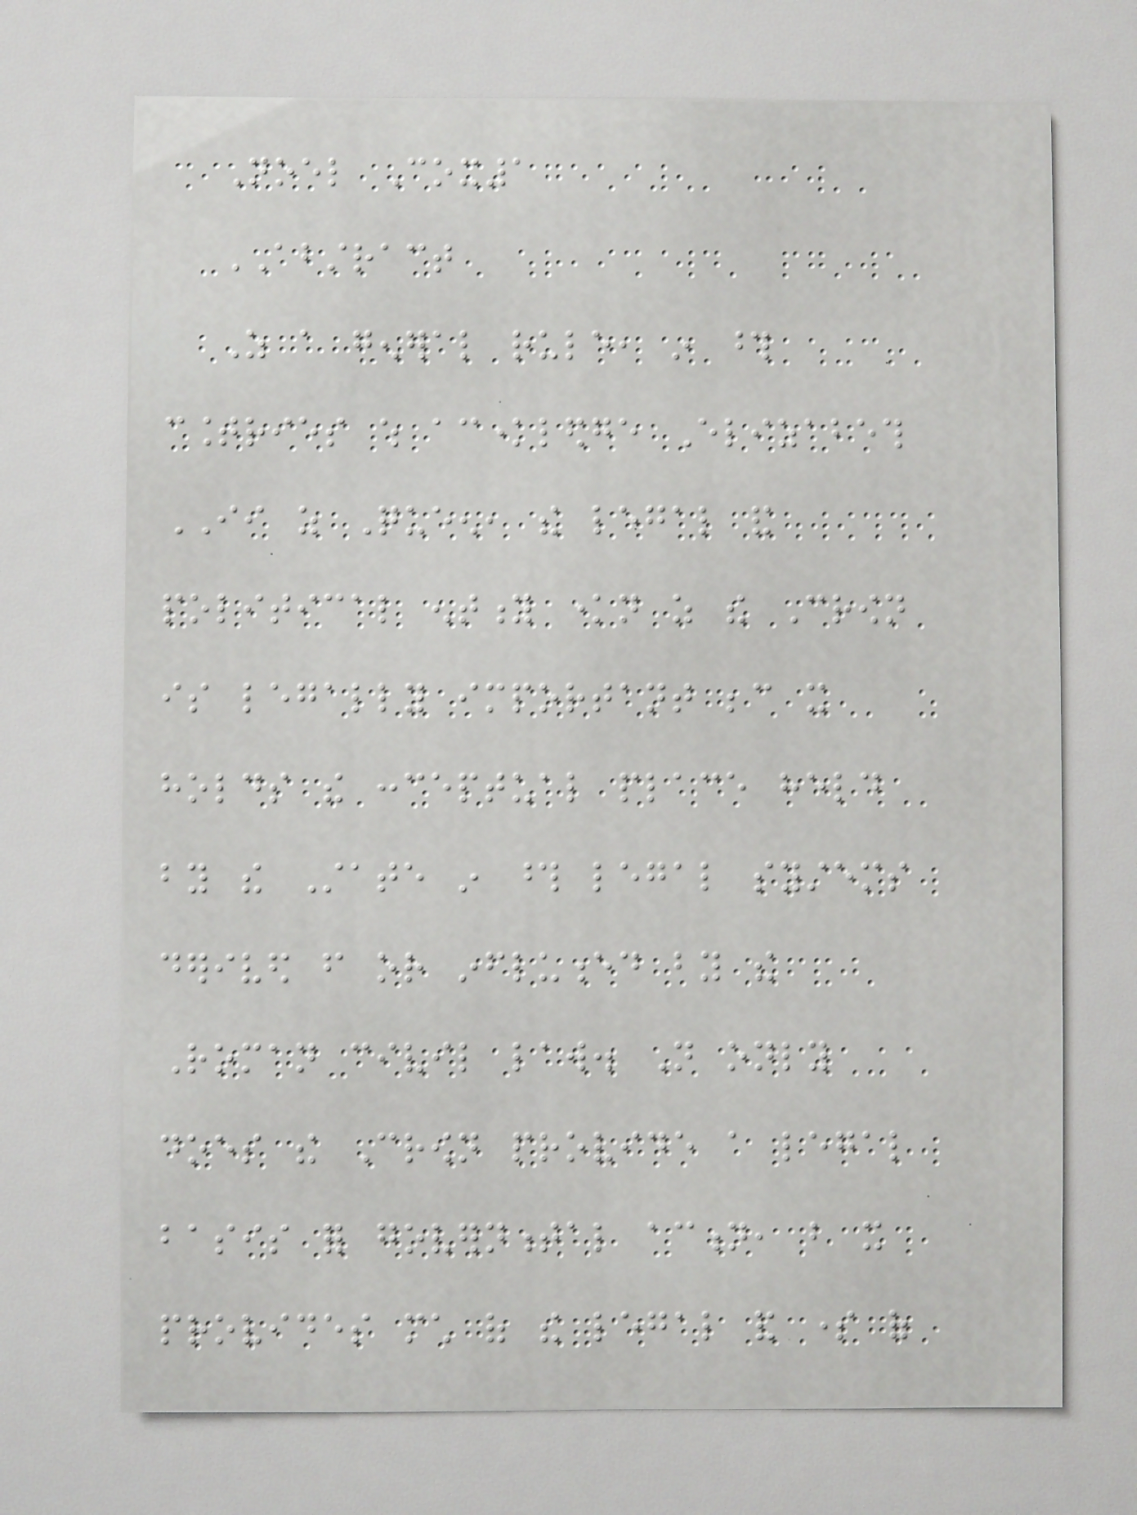Noel Cox1
ABSTRACT
As a general rule, in those
countries which acknowledge Elizabeth
II as Queen, the legal and
political entity known as the Crown
is legally important because it
holds the conceptual place held
by the State in those legal systems
derived from or influenced by the
Roman civil law. Not only
does the Crown provide a legal
basis for governmental action, but it
provides much of the legal and some of
